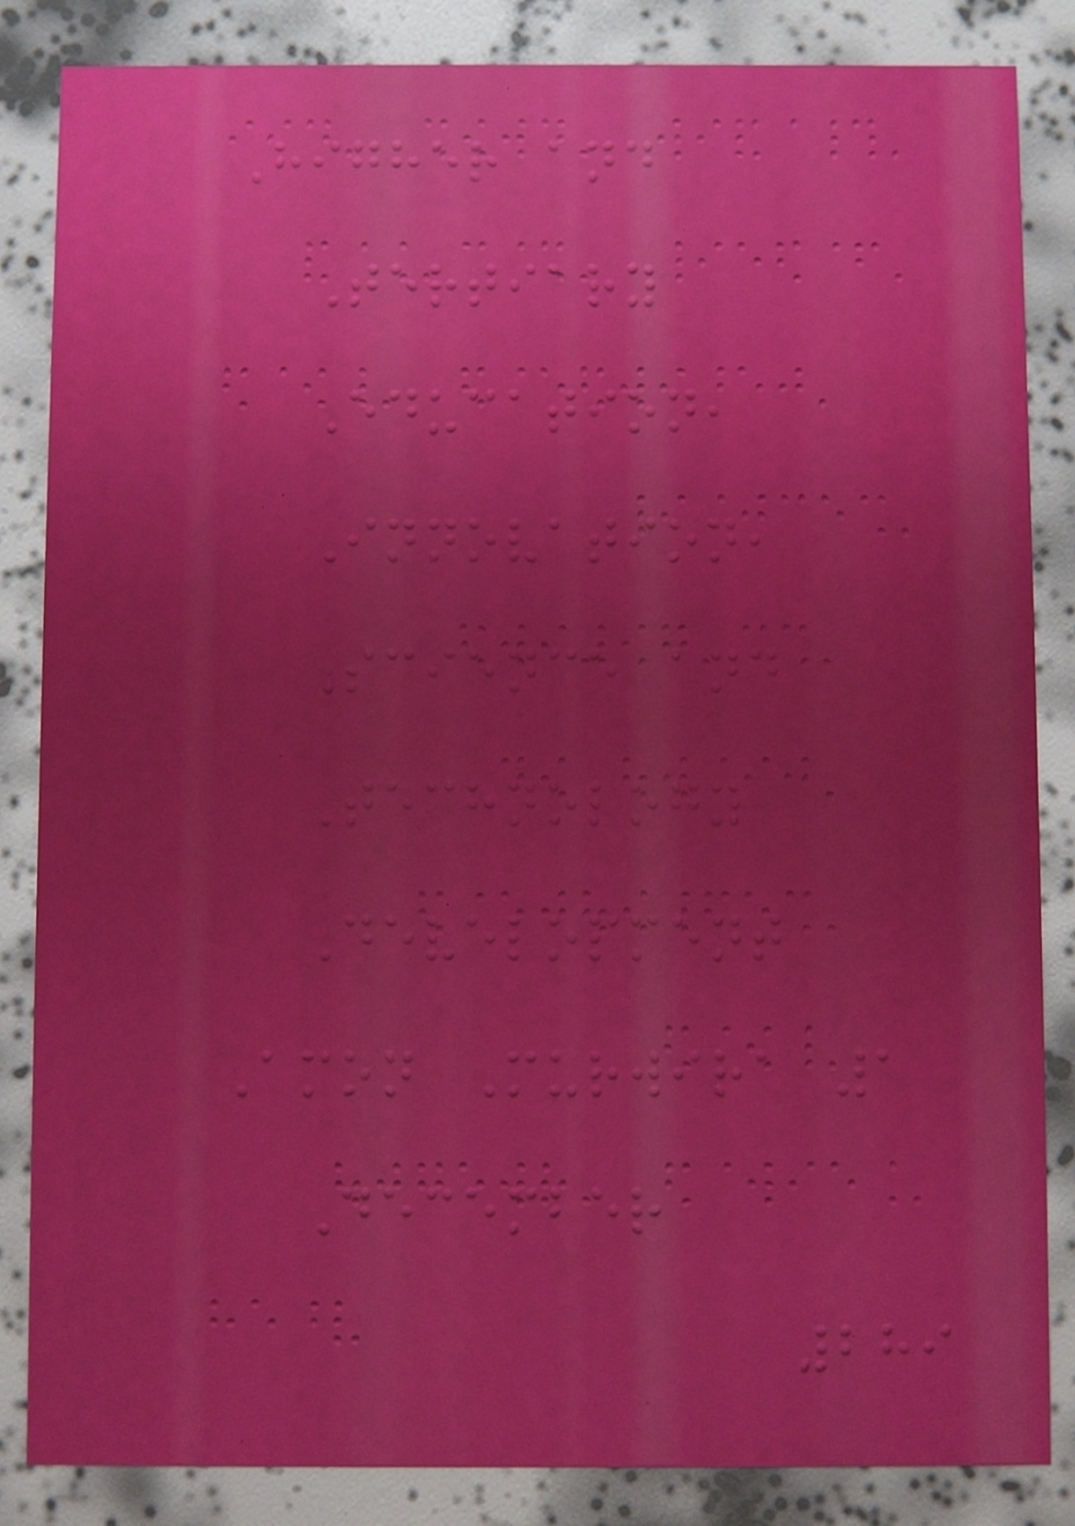Higher and
Tertiary
Education,
Innovation,
Science and
Technology
Development
Amon Murwira 1
December
289
